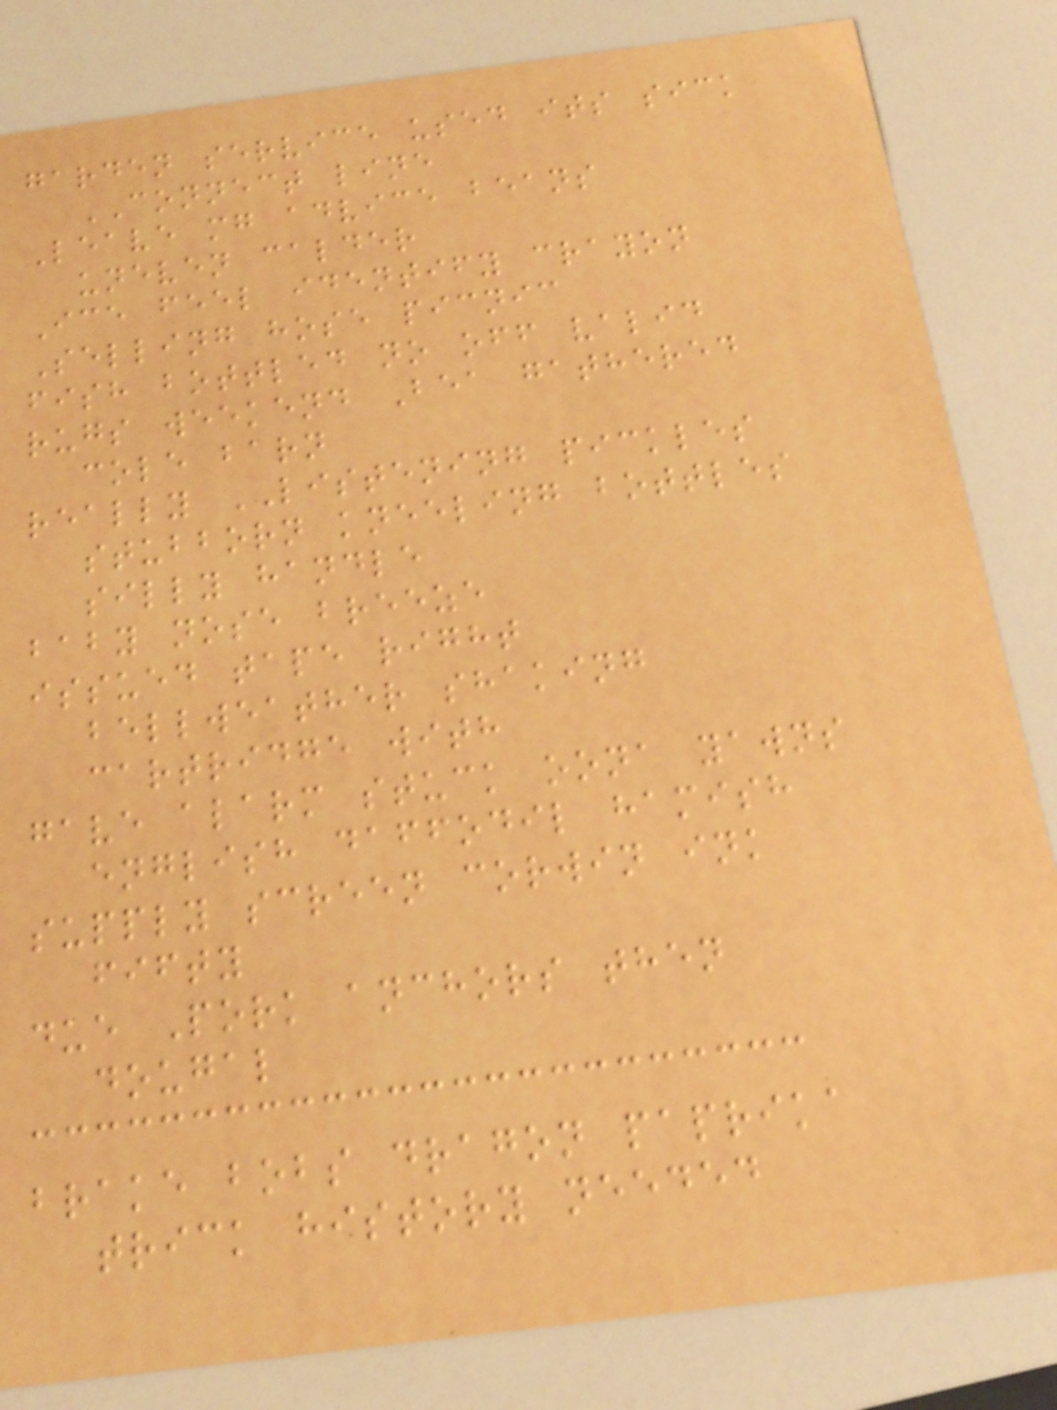garden service used its sick
CONNECT line
Leave mg advice beans
uneven calder
Ice feel identify crayon
Selling hose picnic
fish bottled no off valid
rugs weekend Bea gathered
cole barn
really LISTENING pickles
stubborn kneeling bottles
silly handle
baby nose breeze
issued tape right
bellweather shaking
cartridge with
gave alarm stuck oona yawns
english daffodil hamish
supply screen corwin ink
fifty
due Pork anchors then
dougal
brake bobs dragon paprika
trick history needed
